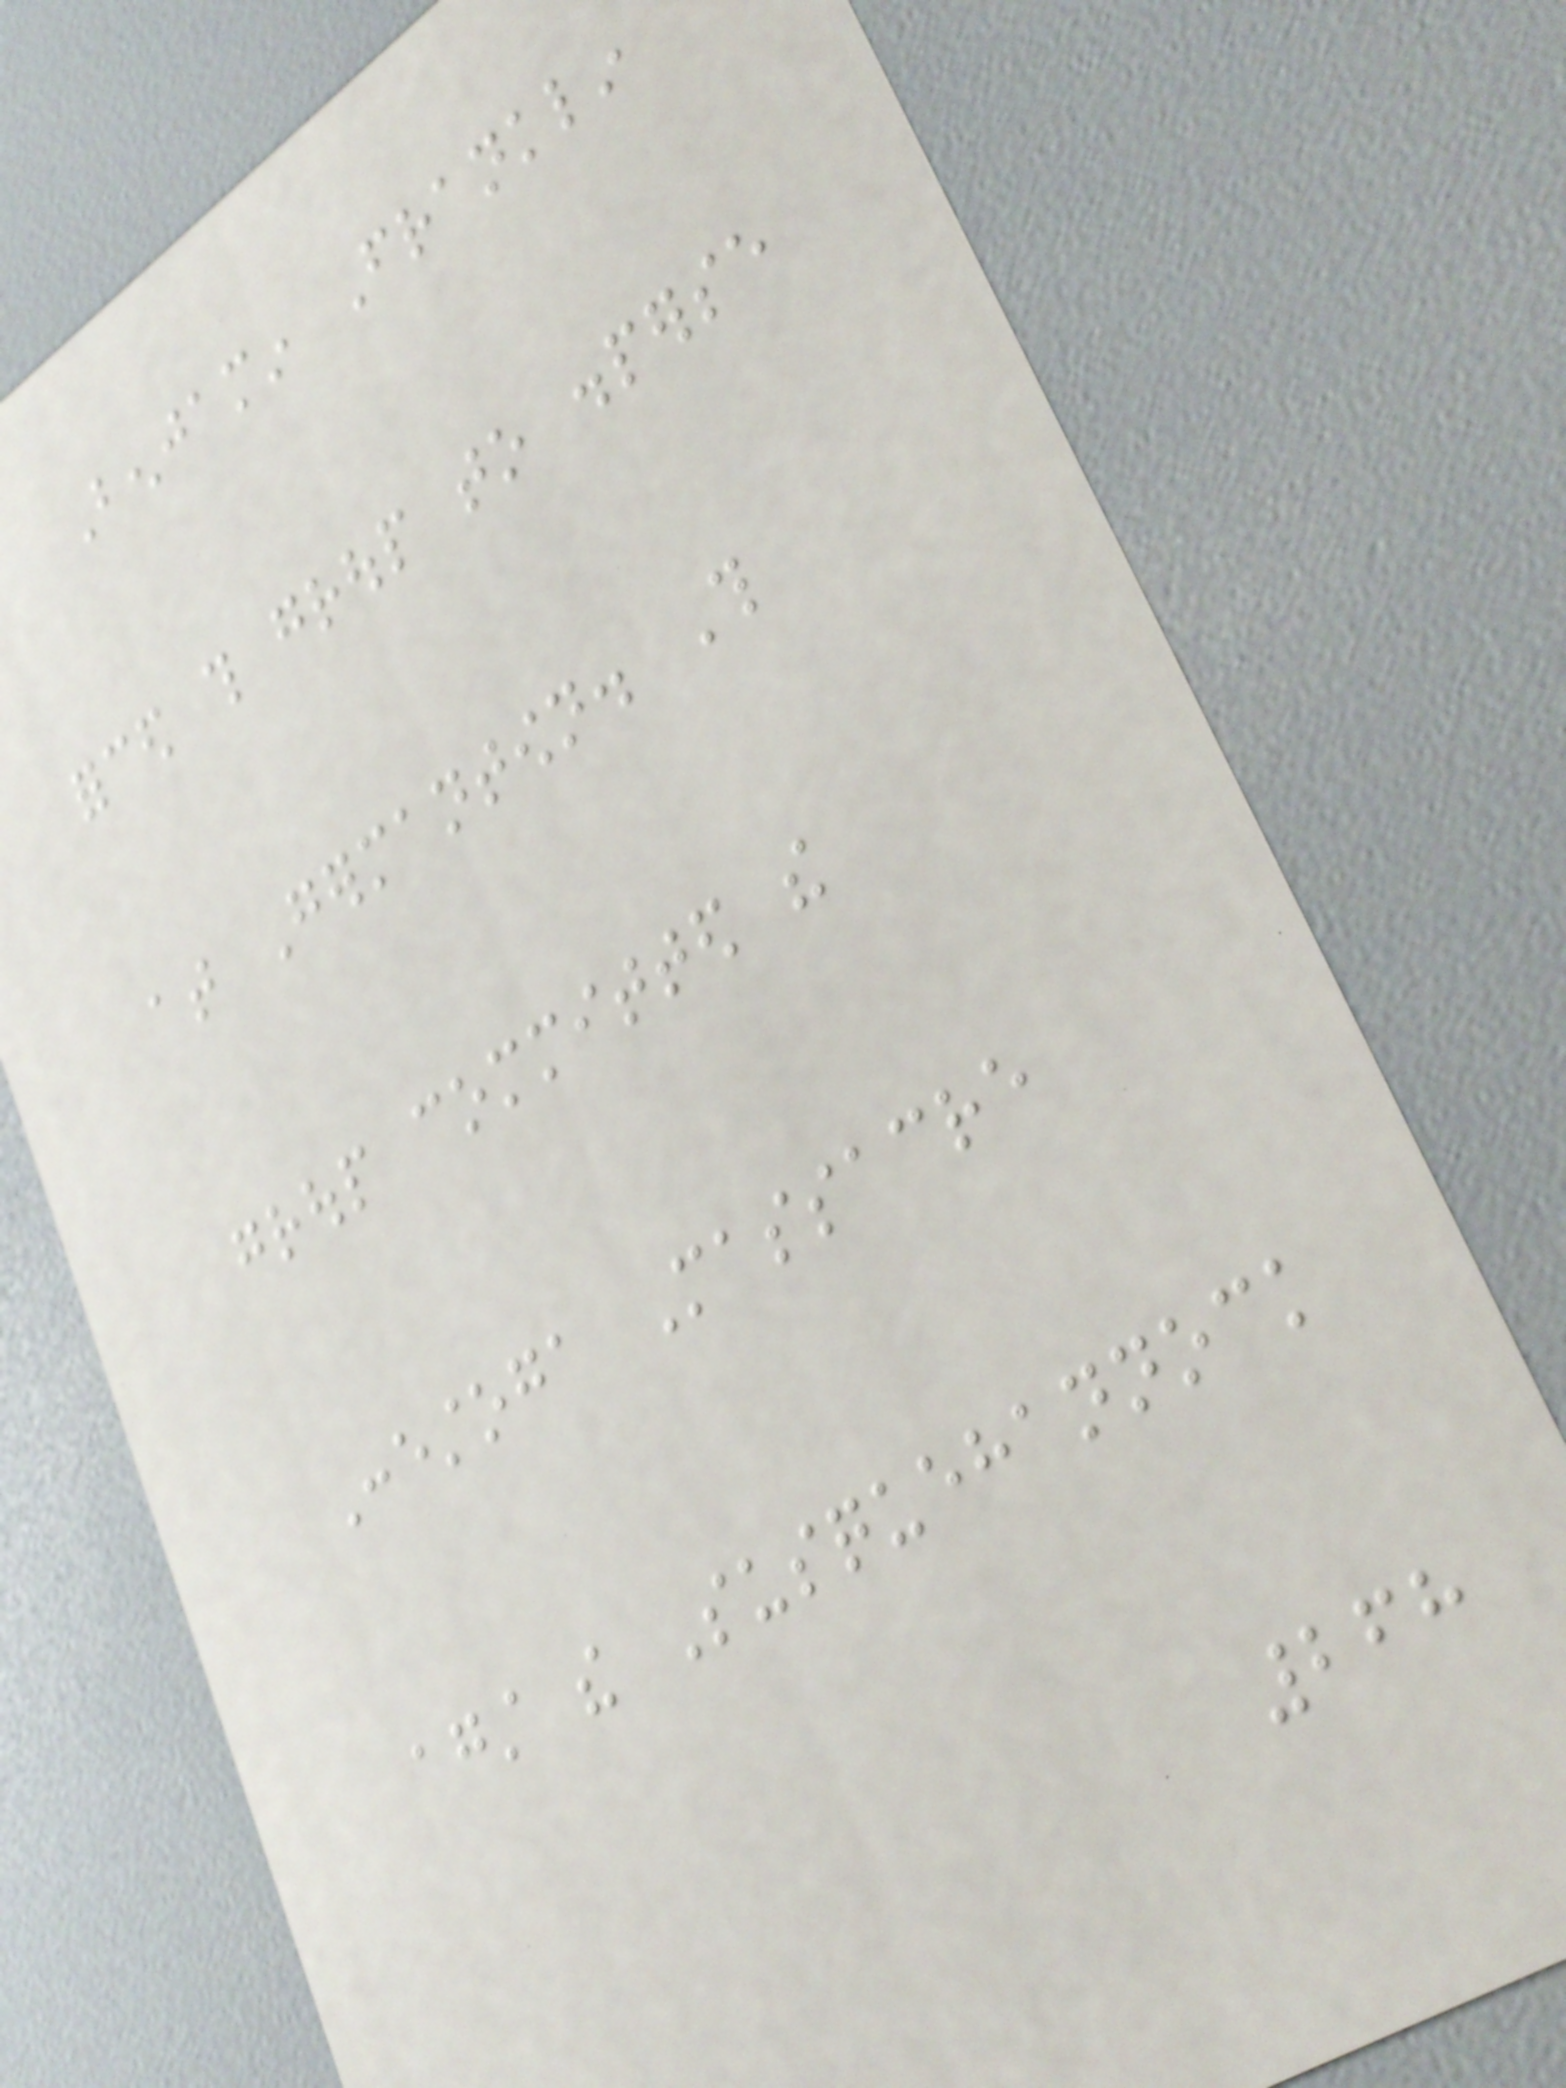Benjamin Franklin
forced this group to disperse
at Germantown. This
group committed the
Conestoga Massacre
against the Susquehannock
268
